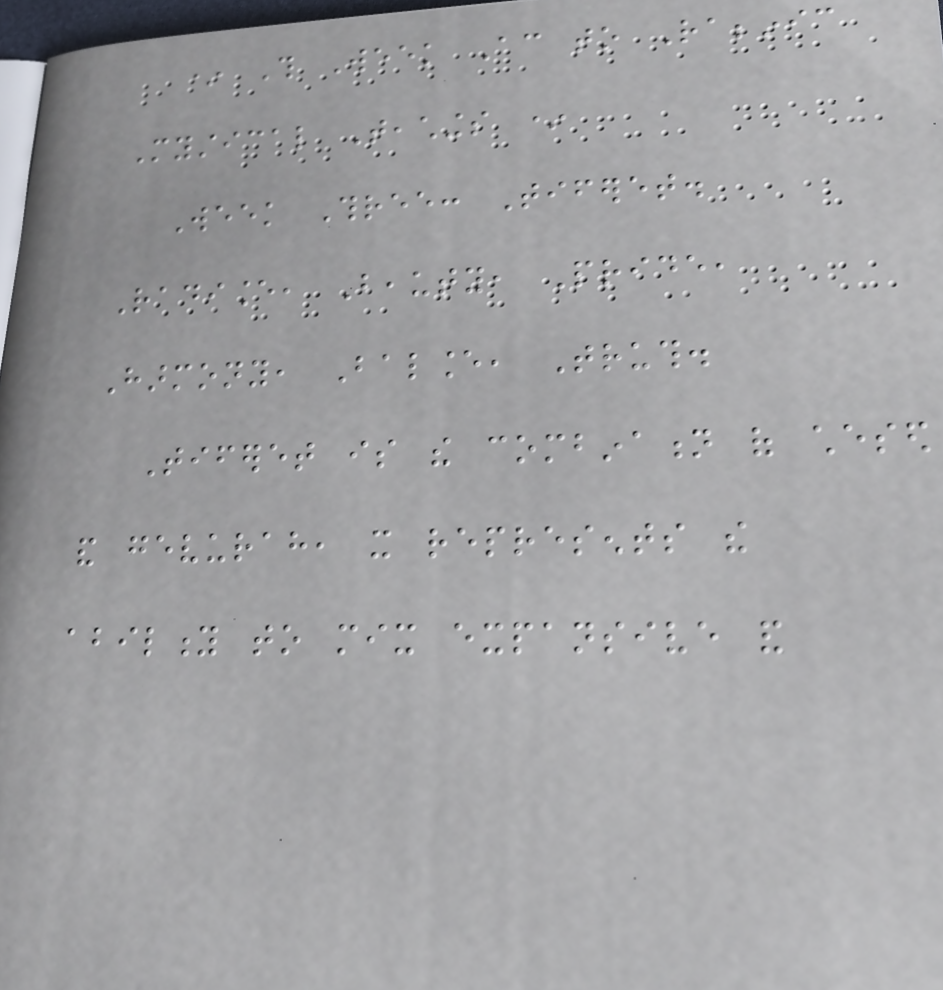* This Week According to Rabbinic
Mystical Teachings *
Week Three: Tiferet.
Radiance, Beauty, Pride,
Harmony, Balance, Truth.
Tiferet is the combination of chesed
and gevurah, it represents the
ability to mix expansive and
